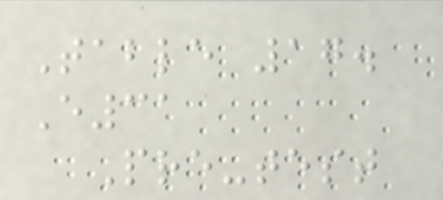Table 17.
E31
Pre-test
